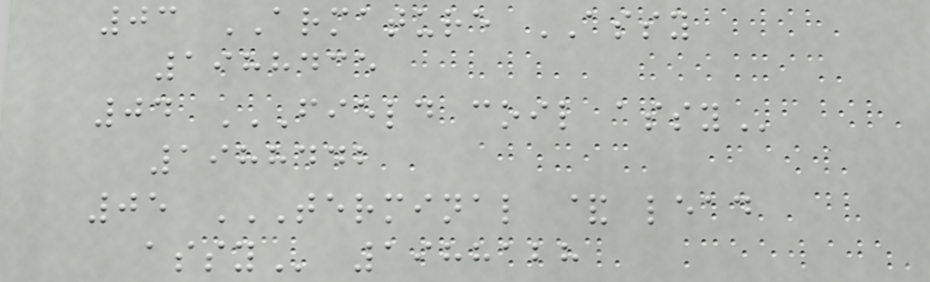03 ARMATURE ASSY
1988435
04 FIELD COIL ASSY
1988442
05 TERMINAL & LEAD
ASSY 1988128
